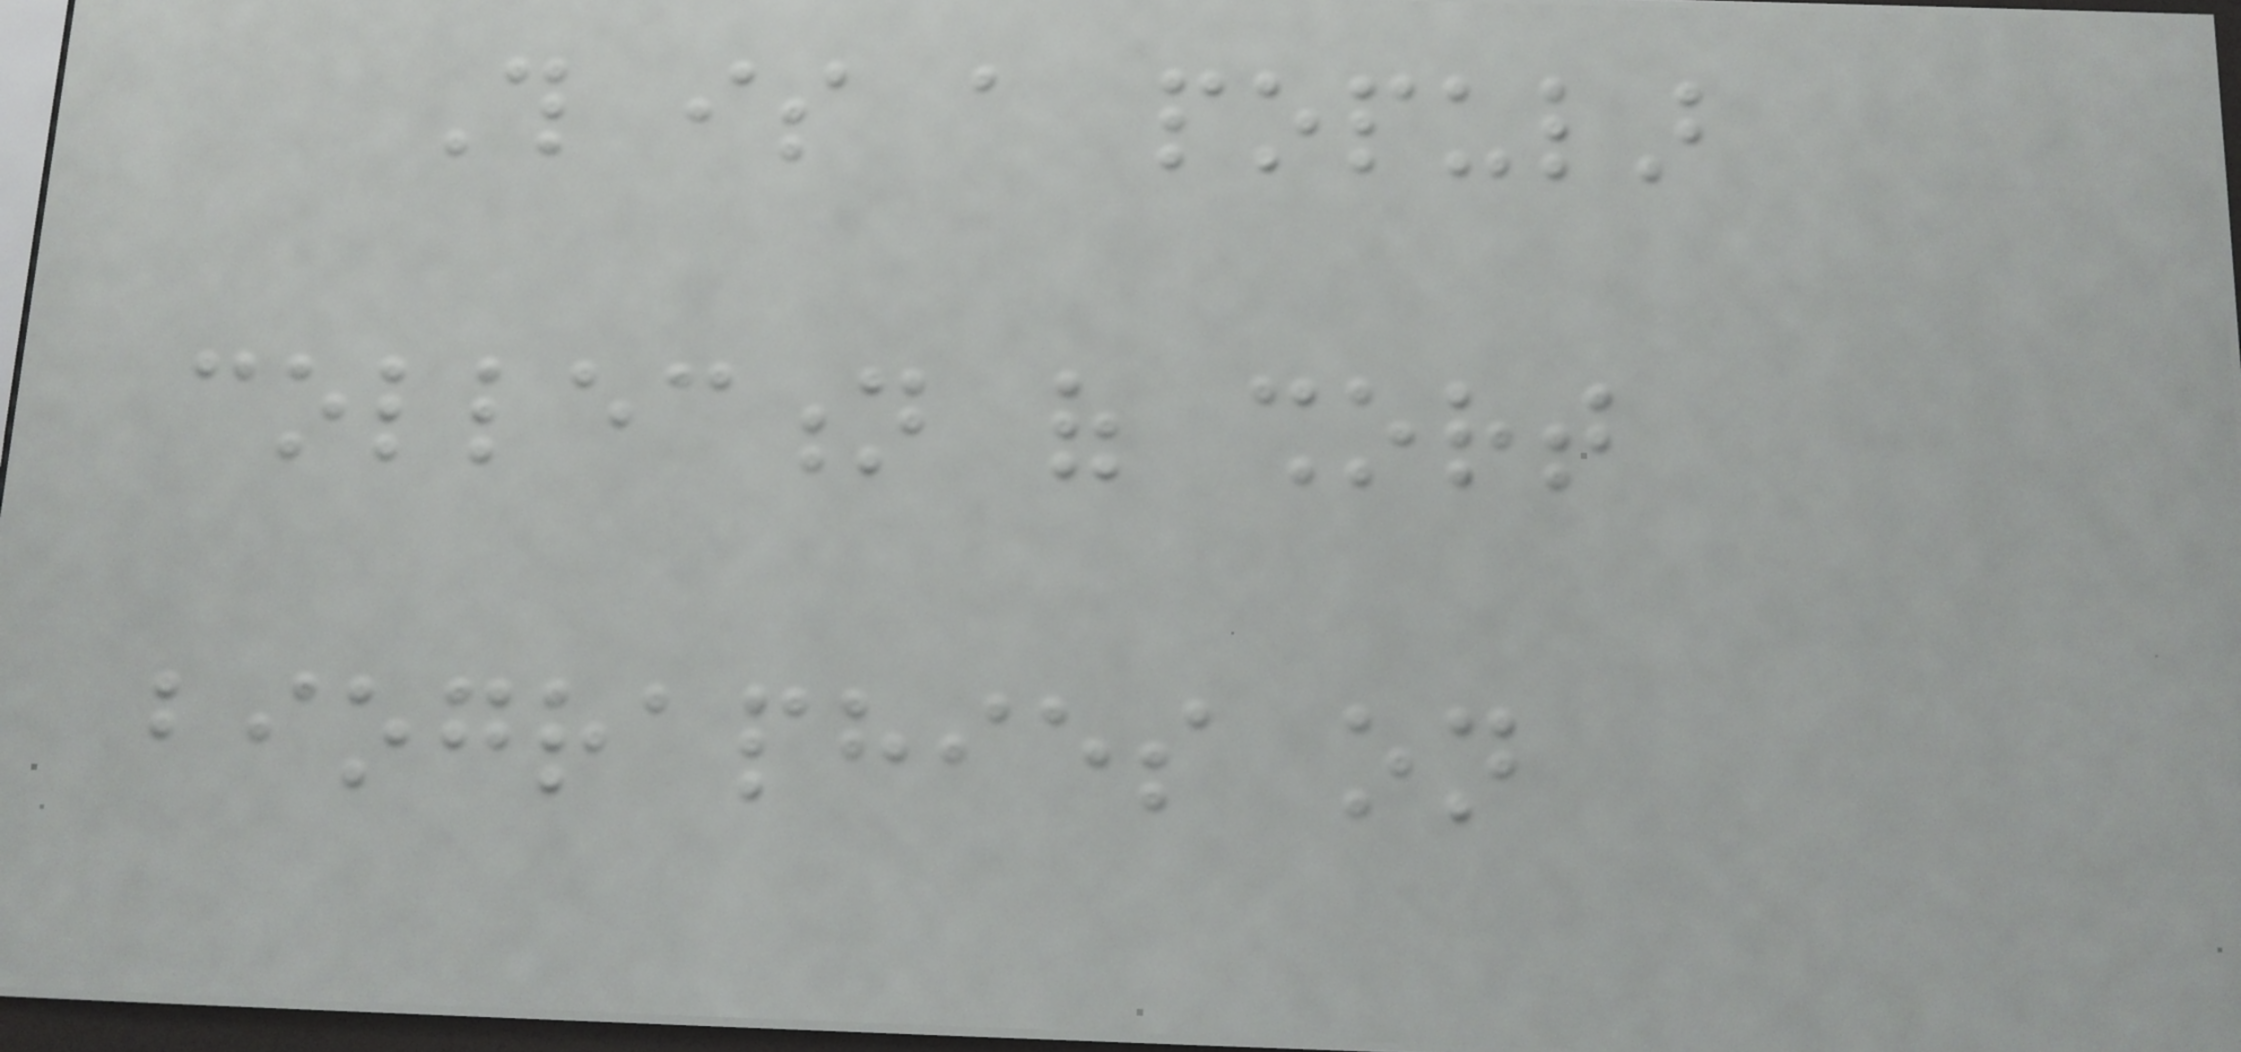This is a popular
collection of short
biographies on
